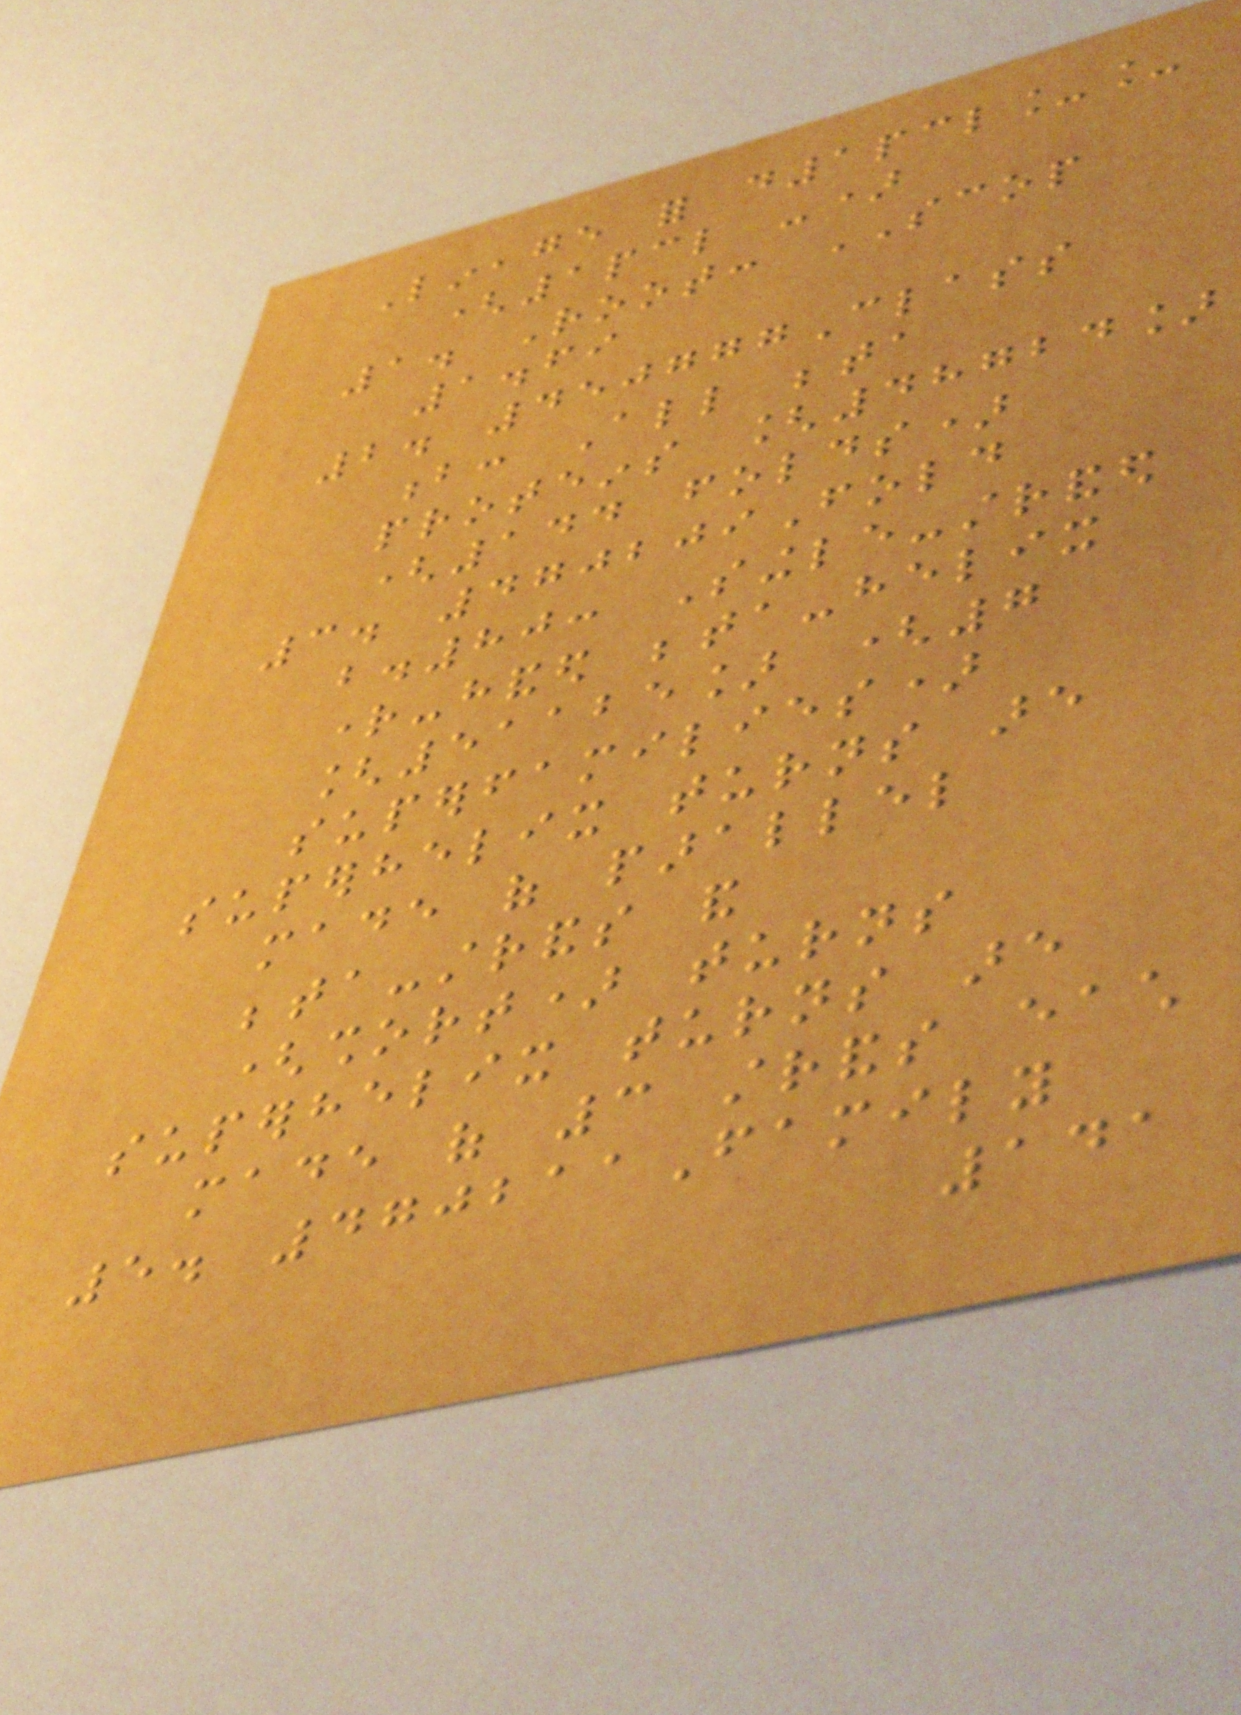Lineage for d1pcl__
(1pcl -)
1. Root: SCOP
1.69
2. 450777Class
b: All beta
proteins [48724]
(144 folds)
3. 470209Fold
b.80: Single-stranded
right-handed beta-helix
[51125] (7
superfamilies)
superhelix turns are
made of parallel
beta-strands and
(short) turns
superhelix turns are
made of 3 strands each
5. 470211Family
141
